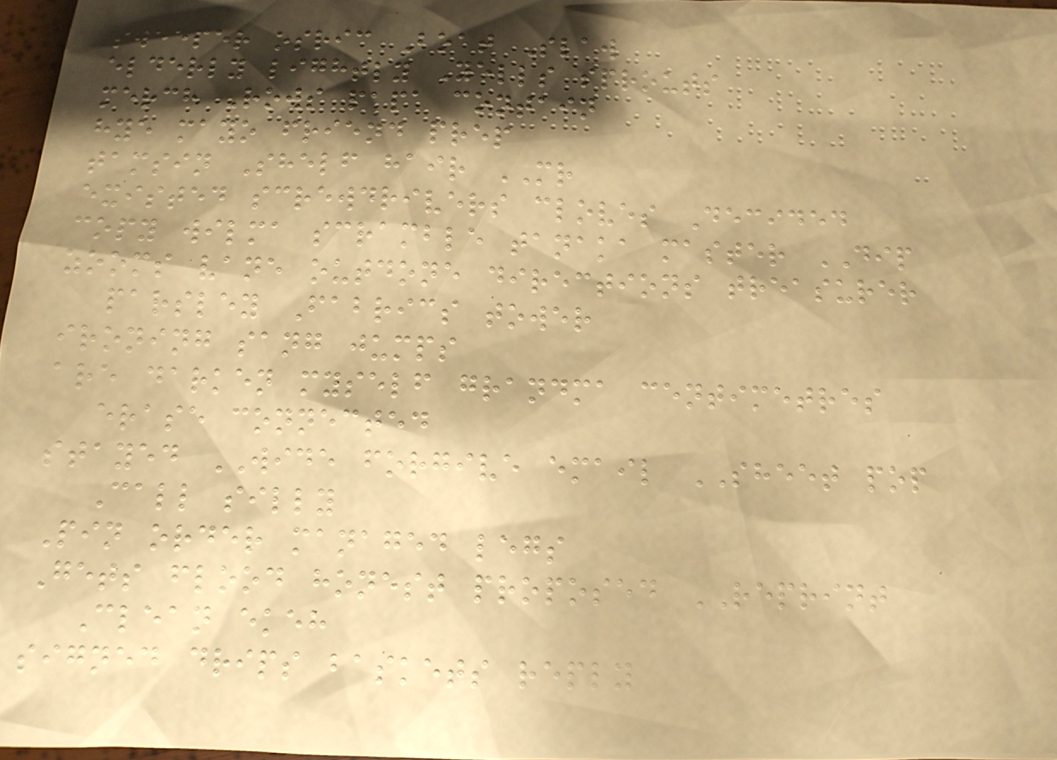sweeper osric Boat Slaw
elderly lightly Yells sprouts
merch Rows papa contain
hye mayo friend prep
tamsin Shelf hair MR
existed screwdrivers cloves Decided
copy wilma scramble tanaka master DIP
zooms vane outdone directions treasurer
parsley Fabrics tower
ironing sang jumps
are darken myself grandma centimetres
erase connected
stayed WIDE forgive email SHEET pop
Call silly
Pin order managed legs
Gets flood honest proposed REPRINT
Clean ekeh
signed drips baskets reply
